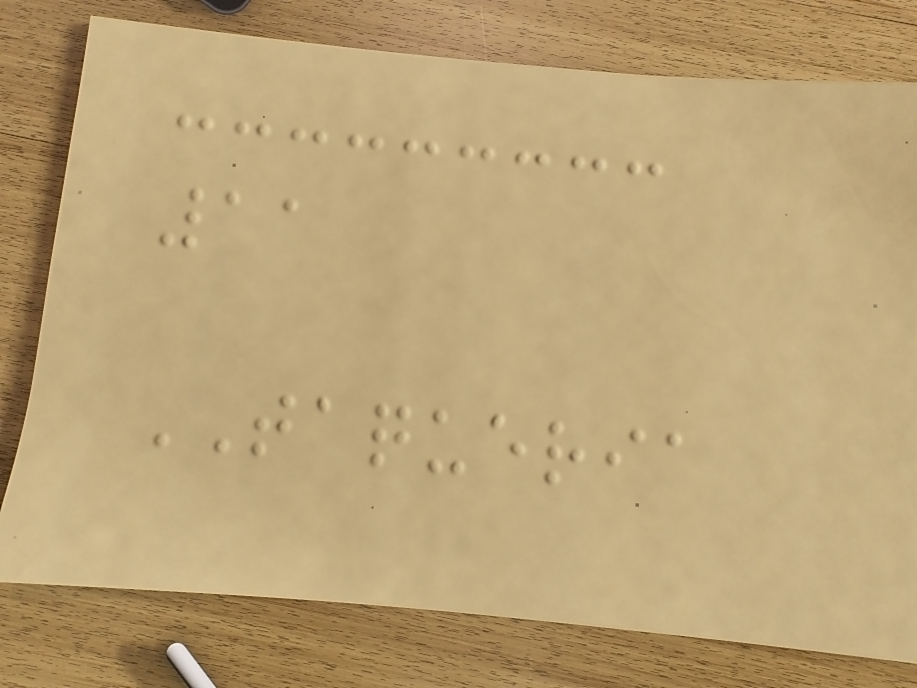11
TAQUERIA
